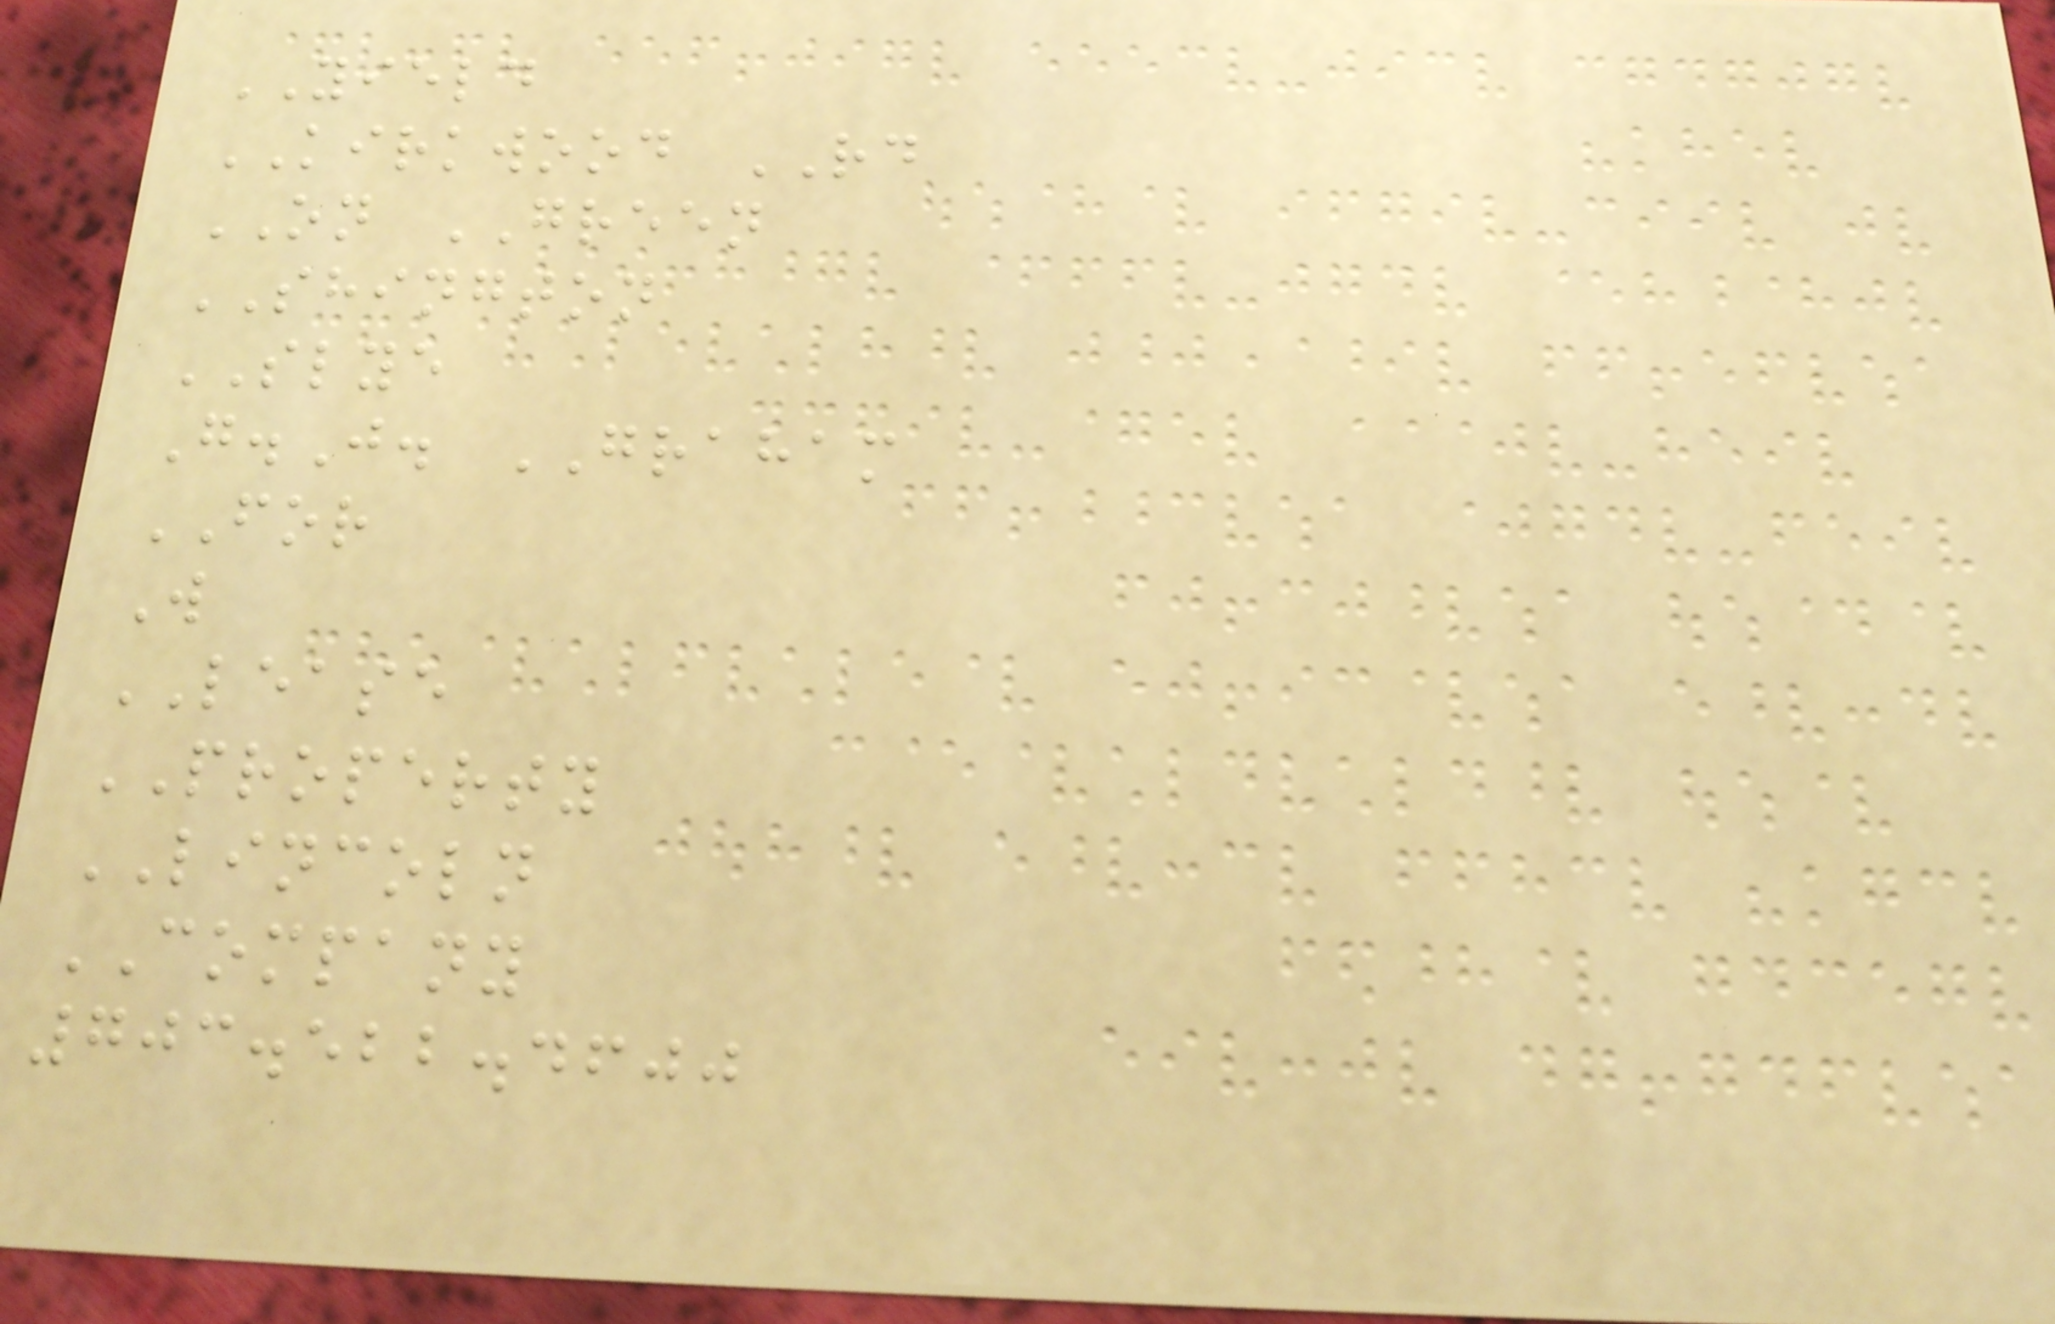YIELD
KIRKWOOD RD
ON GREEN
SHINGTON
SLYE
G.J. GRAHAM
FOR
W
LEASE
PROPERTY
LINCOLN
COMPANY
703.522.4600
